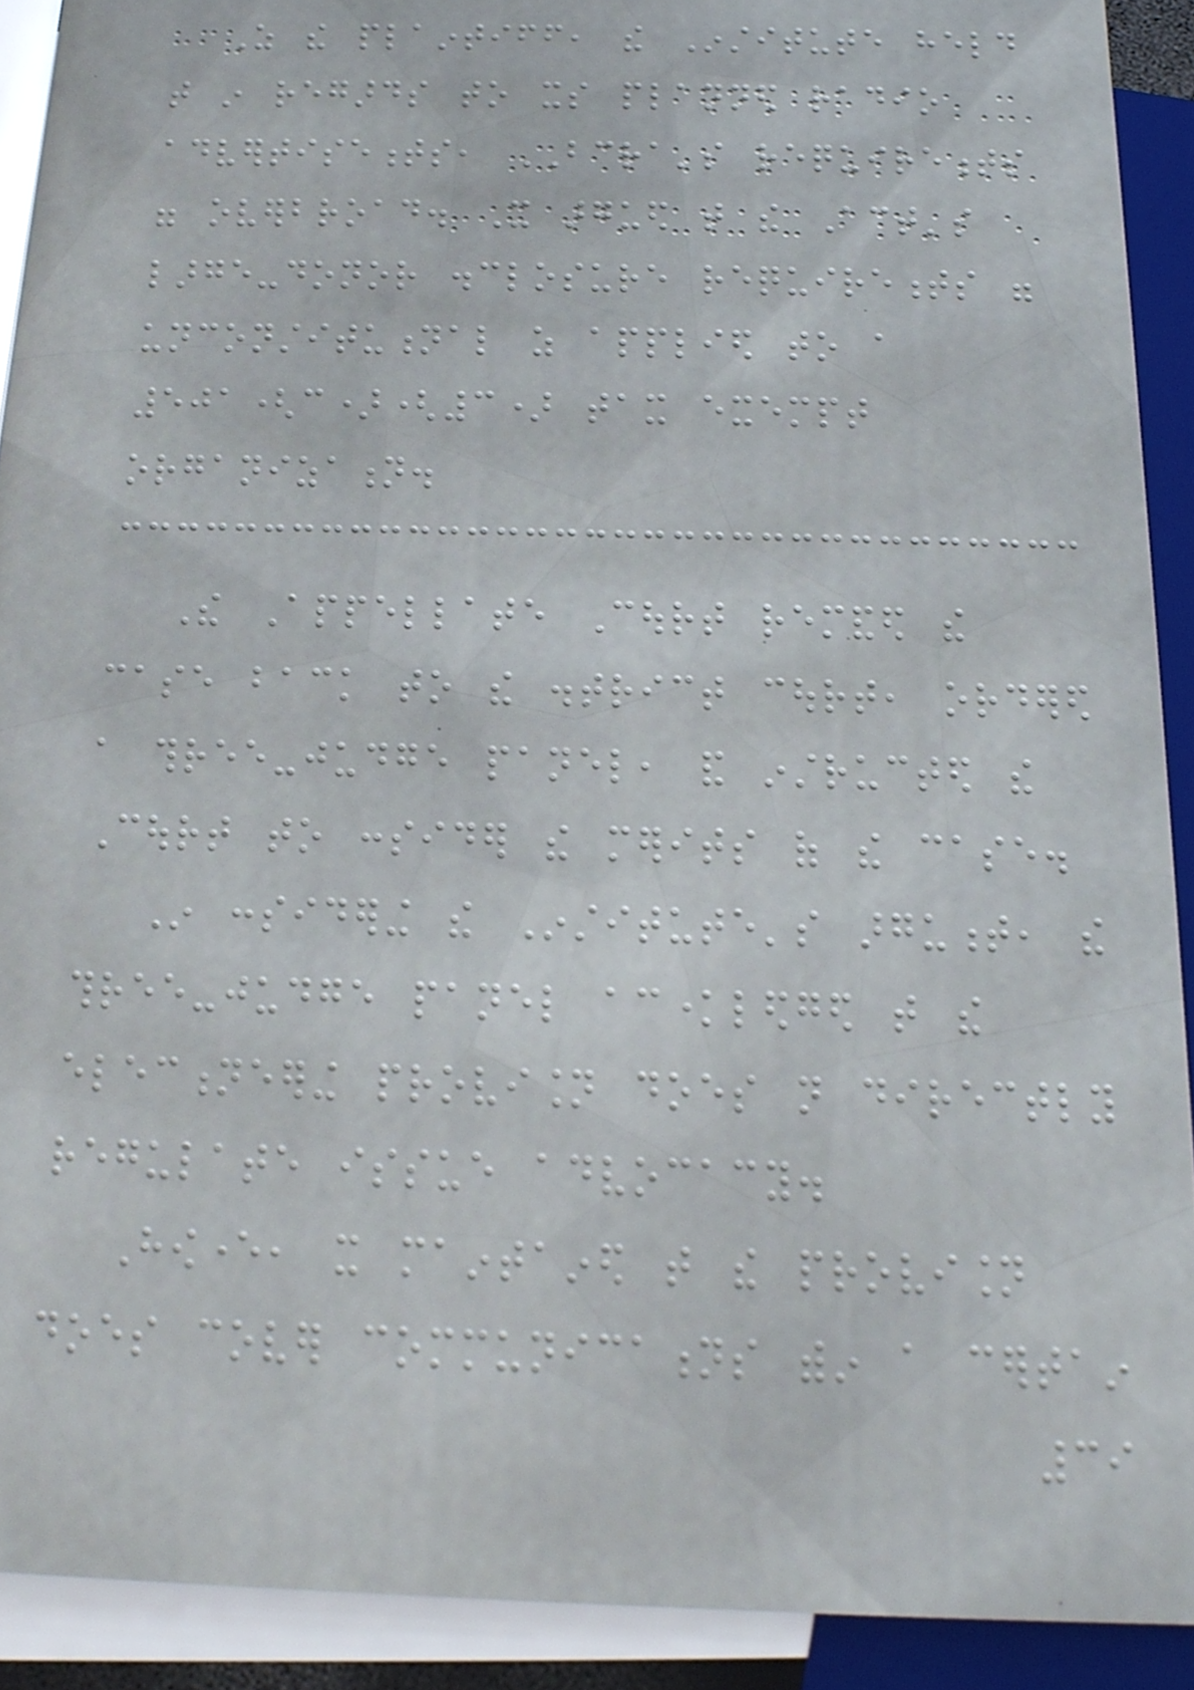As the plaintiff, the Institute held
that in regards to its planned radio
advertisements, BCRA's requirements
were overbroad. It argued that the Act's
large-donor disclosure requirements were
unconstitutional as applied to a
501(c)(3) tax exempt
organization.
The Appellate Court remanded the
case back to the district court, ordered
a three-judge panel, and instructed the
Court to consider the merits of the case.
In considering the Institute's argument, the
three-judge panel acknowledged that the
electioneering provision does not directly
regulate issue advocacy.
However, it maintained that the provision
does cover communications within a certain
39
